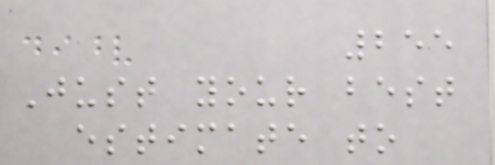255
Just your best
estimate to
